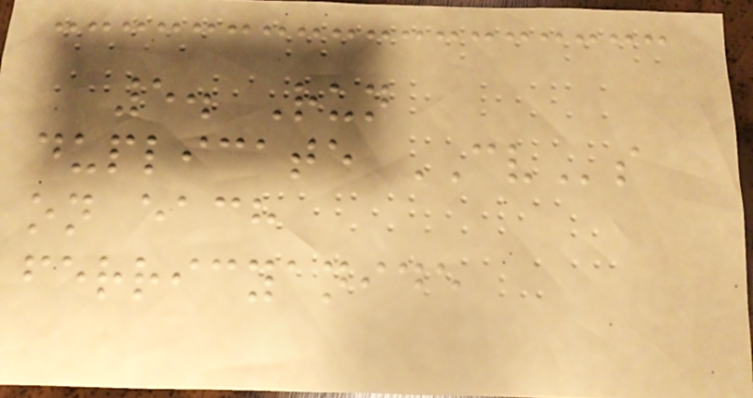5. Run
duplicate CVs
on each
ferricyanide
